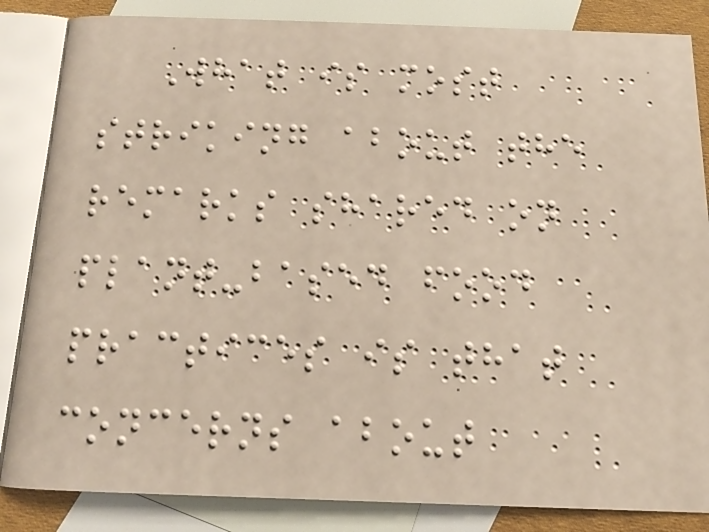What is most
striking about the
remarks shared on
plant-based food
practices is that
concerns about
